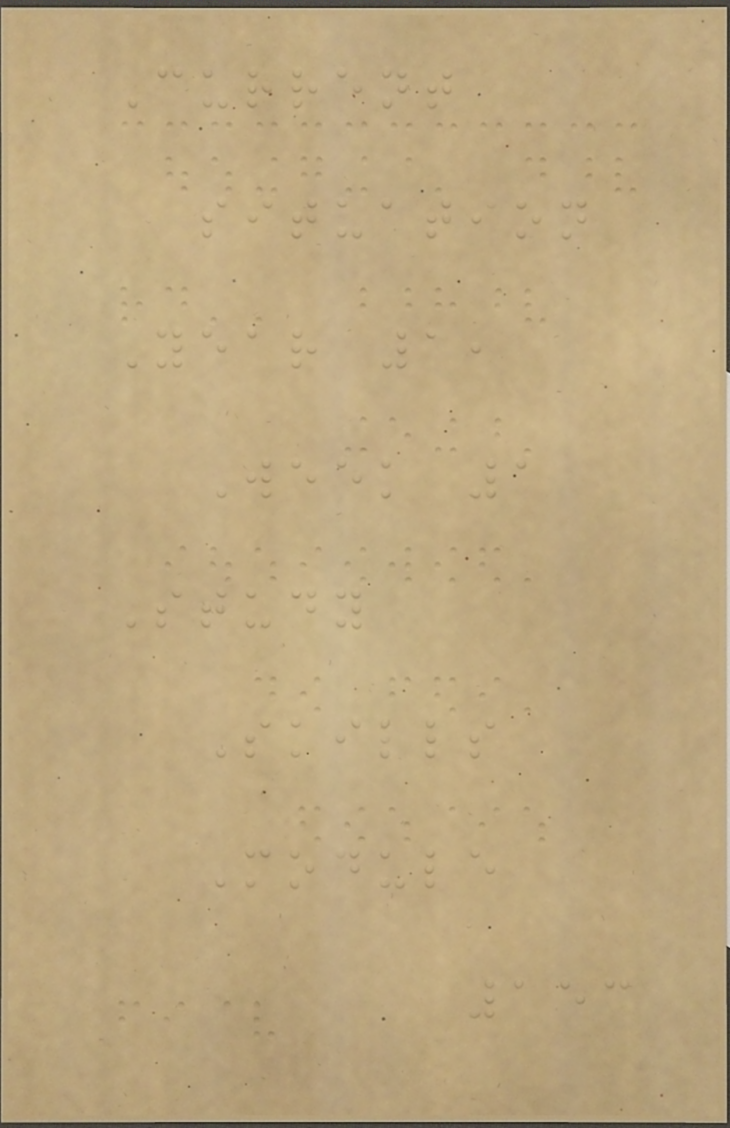Current
situation
Year 1,
Week 1
Study
Skills
Module
153
